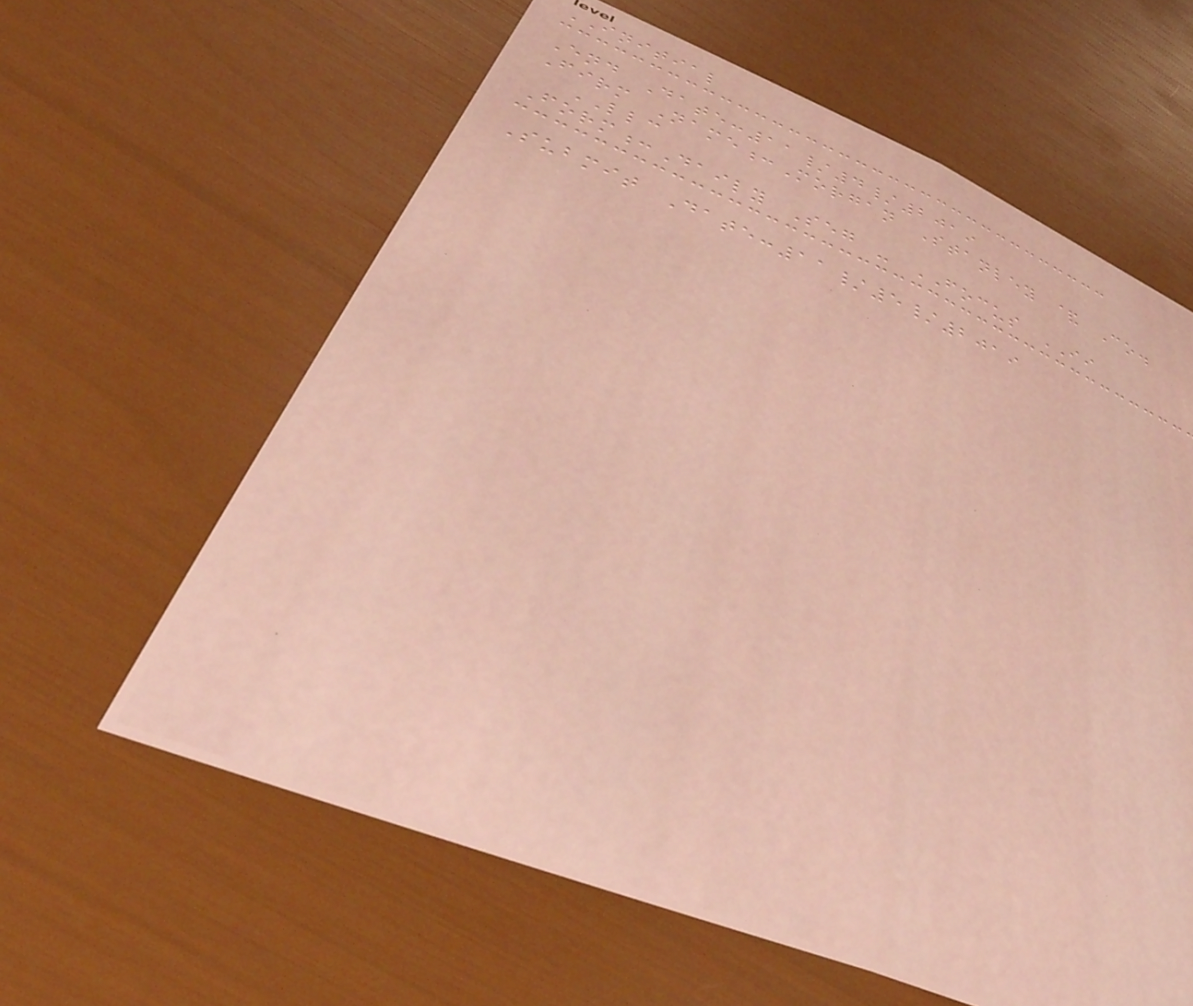INITIAL
End Date:11/4/2019
Firm Name:Morgan Stanley & Co.
LLC
Form:Daily Seg - FOCUS II
Submit Date:11/5/2019
